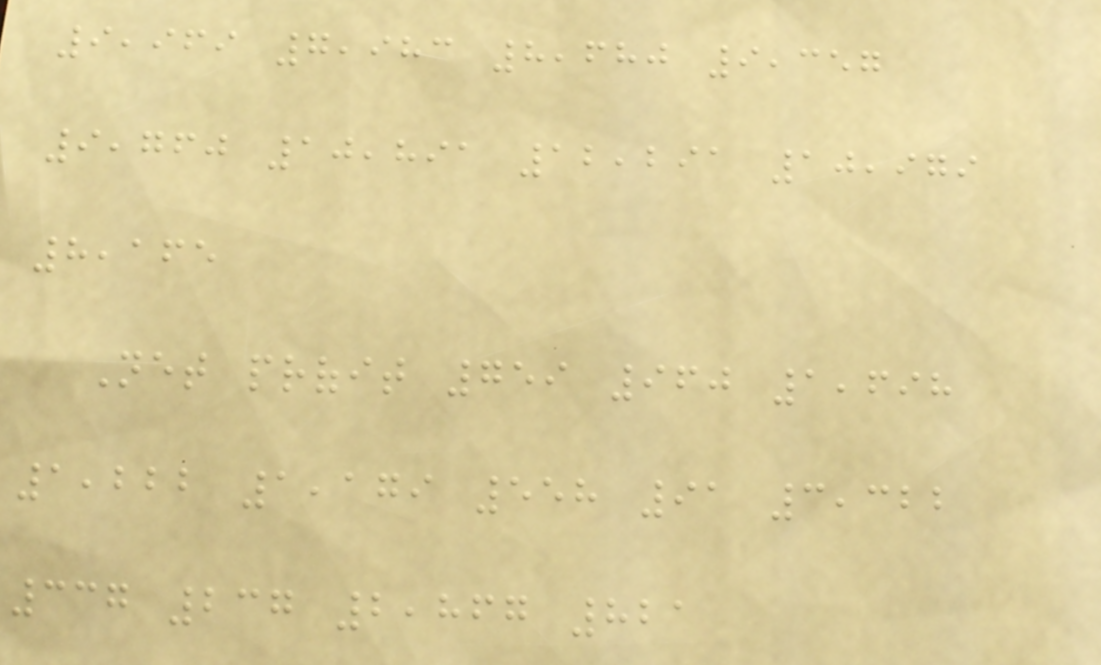9,969 7,983 8,680 9,357
9,760 10,891 12,291 10,979
8,165
Net profit 759 960 1,698
1,222 1,179 558 91 3,322
337 237 2,867 821
